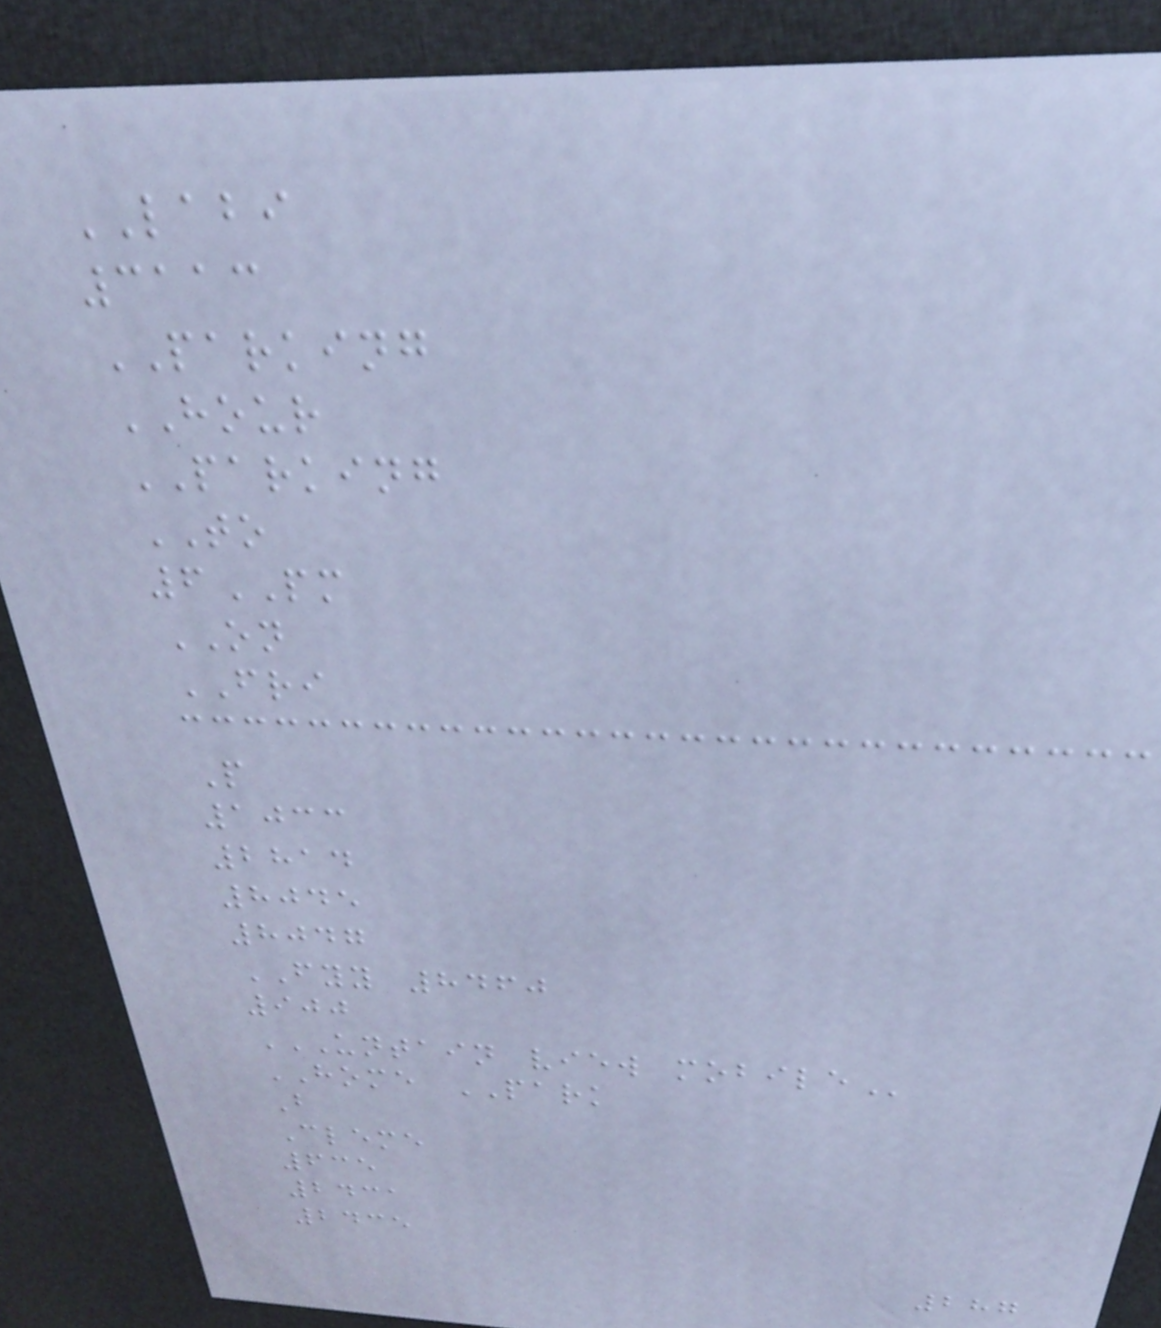LABI
3113
PARKING
HOUR
PARKING
TO
6PM
ON
FRI
P
1033
2814
8045
8047
FYY 8460
900
UNTAIN VIEW MOBILE
HOME PARK
B
Cleme
635
2431
2435
287
